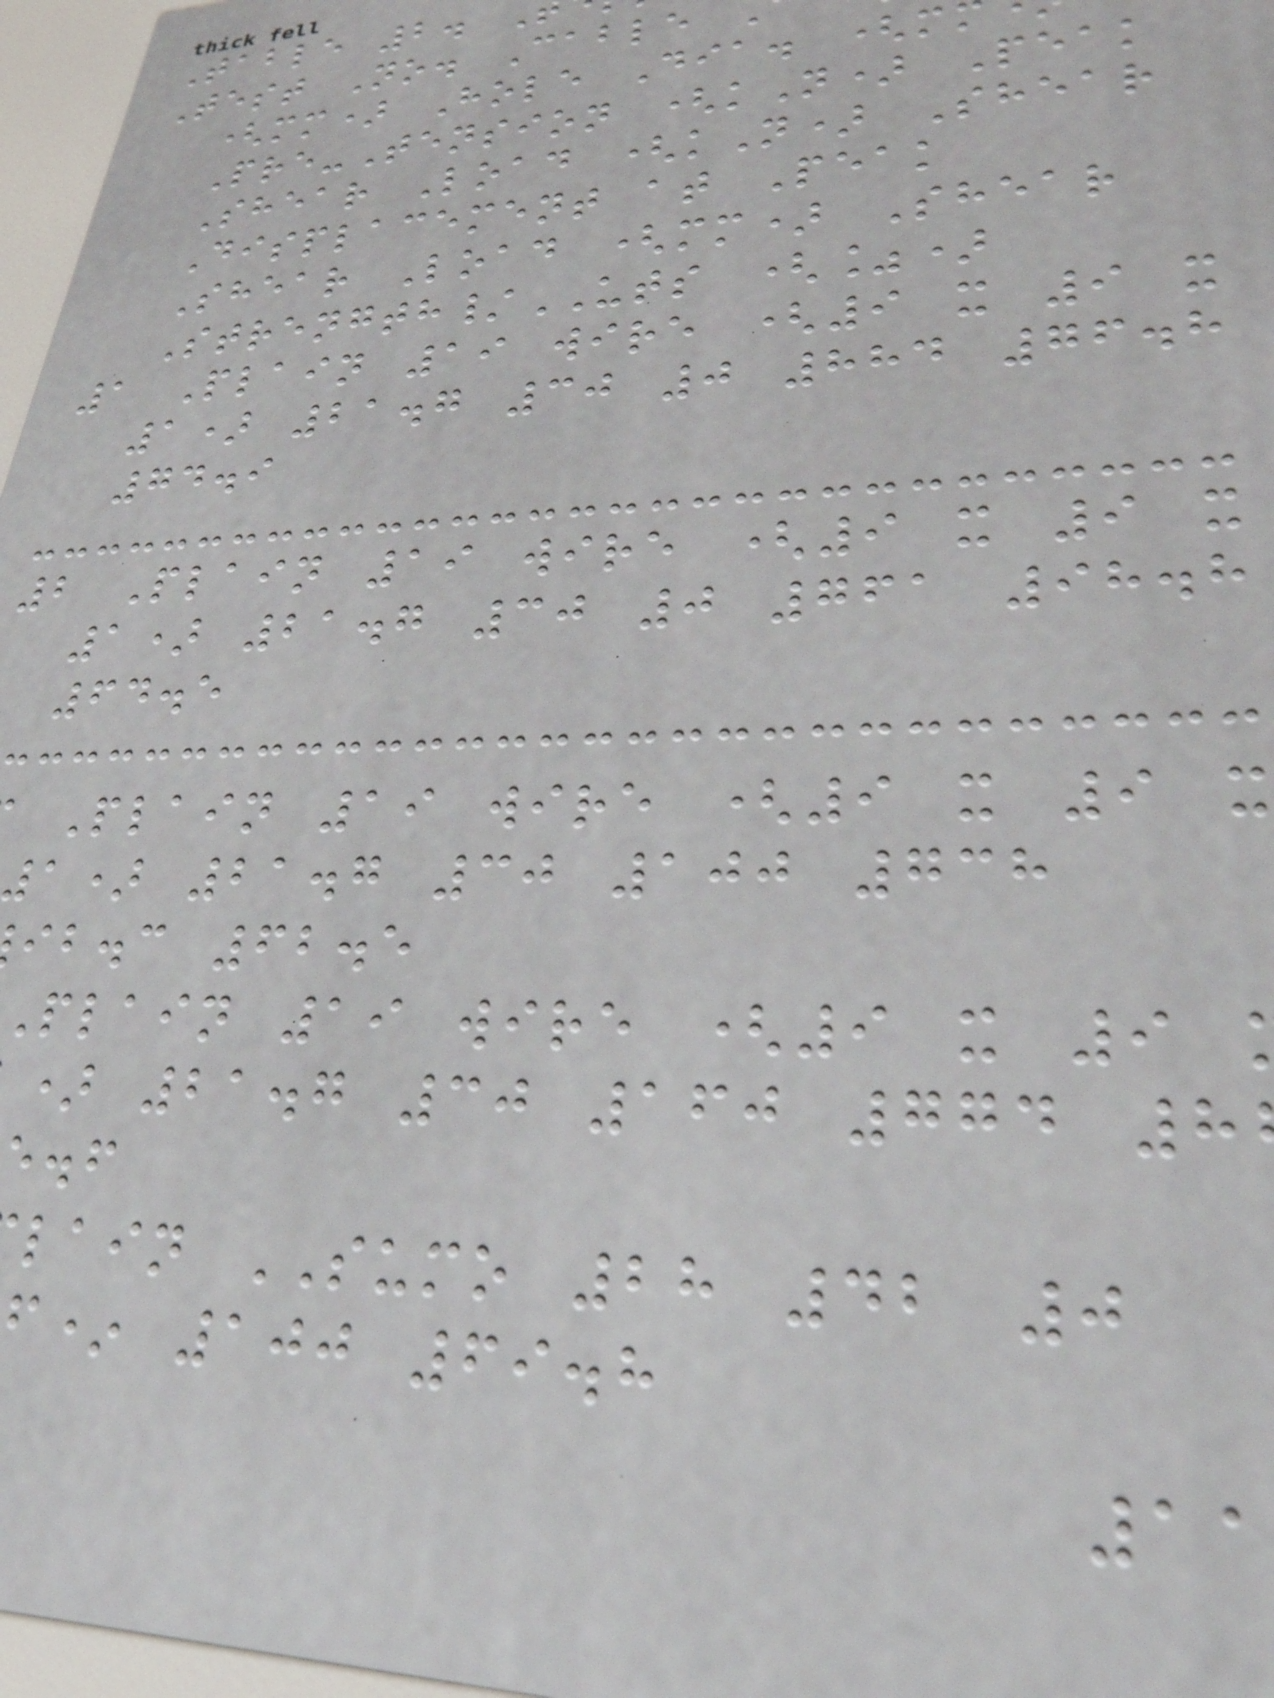Table 2.
Test No. Cable
(mm) Hole Dia. (m
Pre-Tension (kN) Peak
Shear Load (kN) Shear
Displacement at Peak
Shear Load (mm) Shear
Strength/UTS (%)
1 Plain 19 wire (9 x 9 x
1) 21.7 30 0 884 76.8
74.9
2 Plain 19 wire (9 x 9 x
1) 21.7 30 0 761 98.8
64.5
Plain 19 wire (9 x 9 x
a) 21.7 30 100 738
ib.c 62.5
Plain 19 wire (9 x 9
) 21.7 30 160 774 8
lain SUMO 28 42 0
f* 100 69.8
